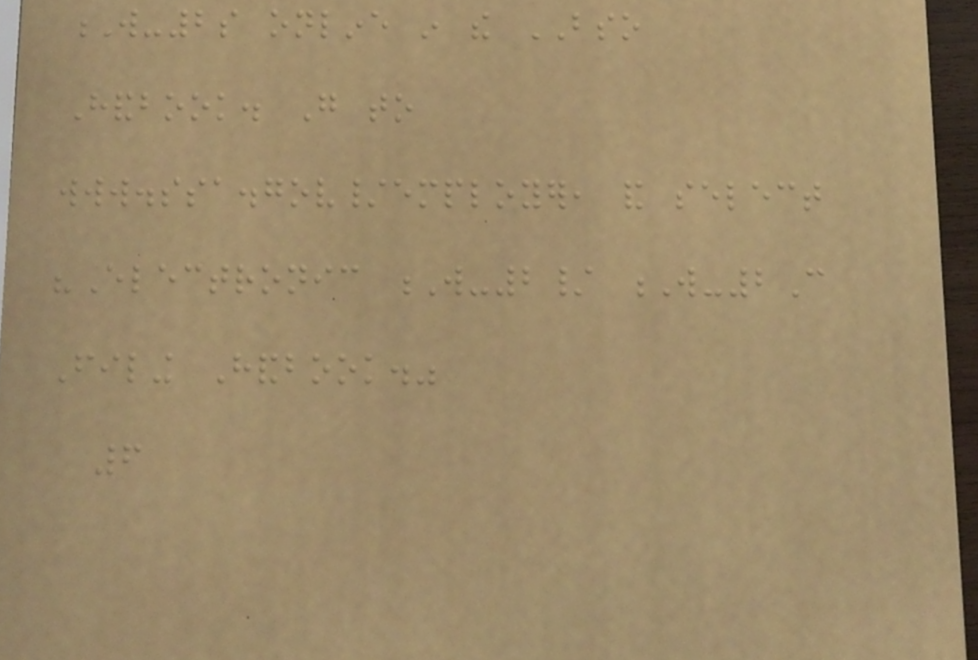W-2s online in the BSO
Handbook. Go to
www.ssa.gov/employer, and select
"Electronic W-2/ W-2C
Filing Handbook."
6
